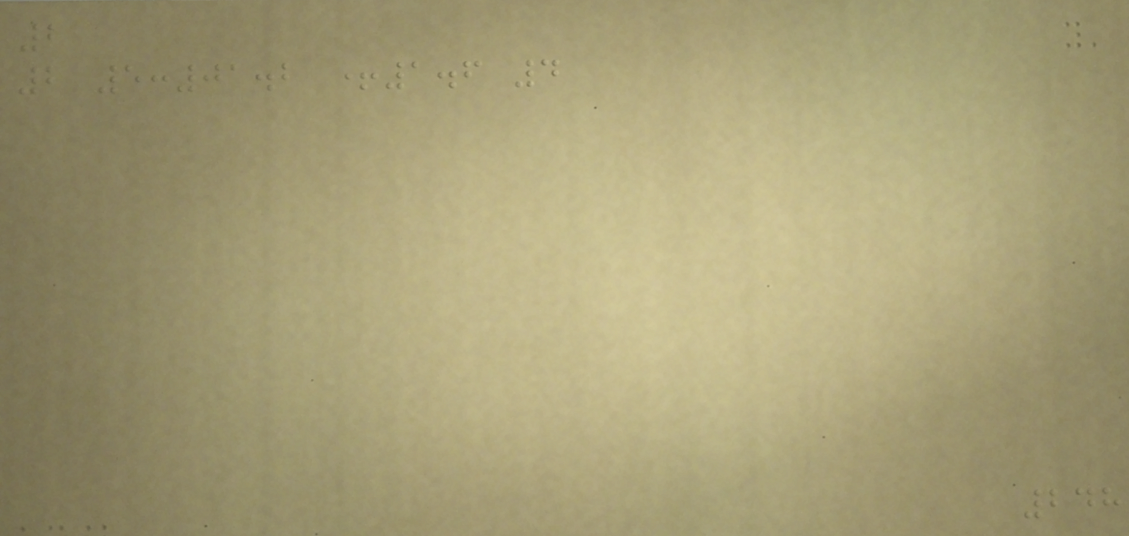2
2 5:01.2 +1.6 4
248
